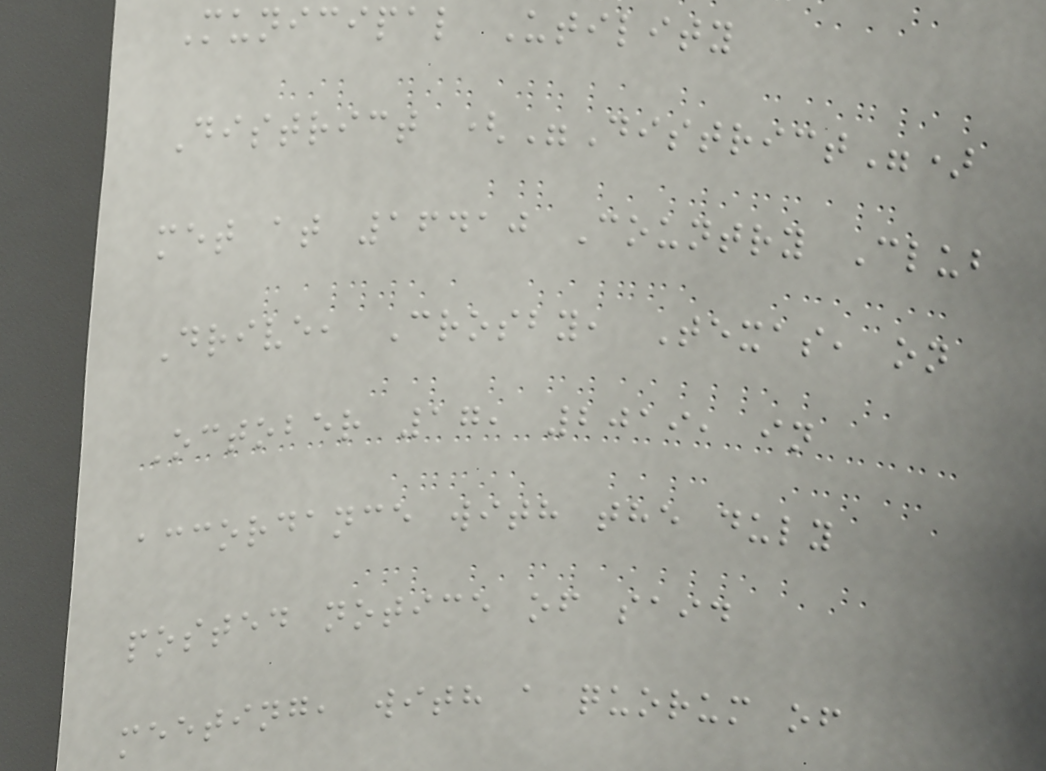Municipal Utility
District ("District")
met at 16410 Country Club
Drive, Crosby, Texas, on
October 17, 2019, in
accordance with the duly
posted notice of said
meeting, with a quorum of
